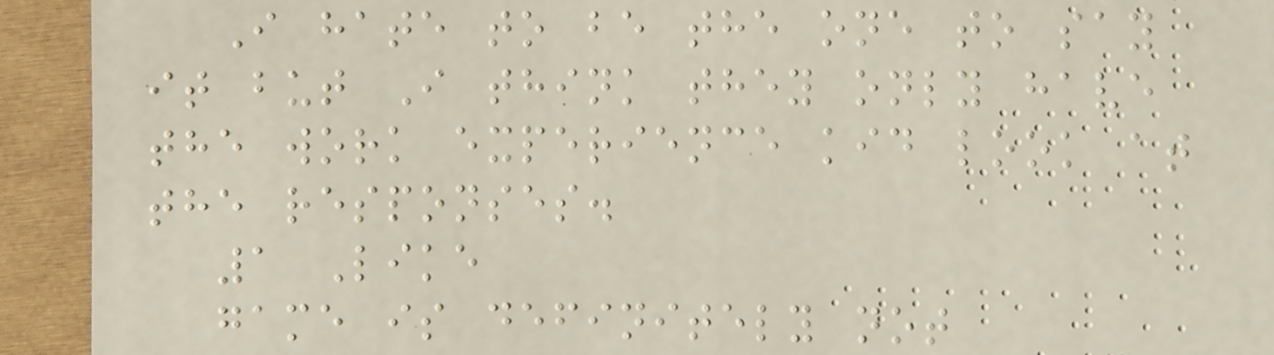I hate to be the one to say
it but I think they only have
the work experience kid look at
the responses.
1 Like
game is definitely not
